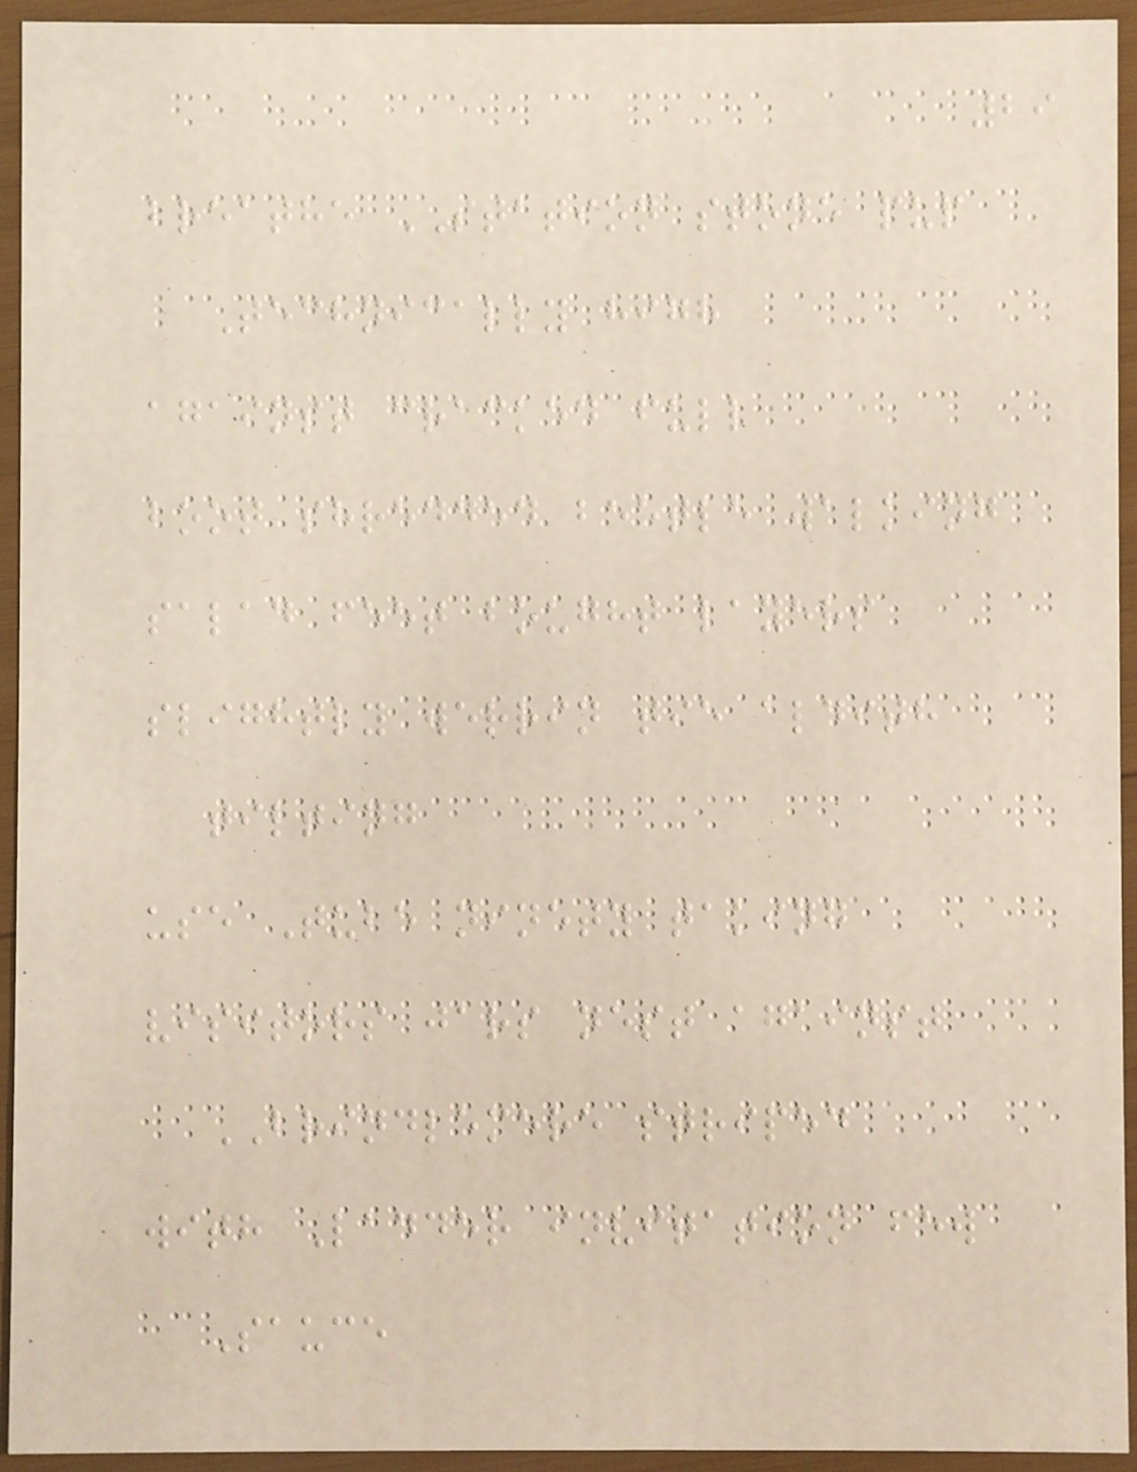29
breathe STATION stone pup
Technically high
against cracked full
boot shredded beetle walking
salad feet bought layers
slightly werrin tie aldith
tilting
use Tube ninety taking
visitors jars nest against
BRINDLEMERE striped
with Ladder invitation few
Sauce
